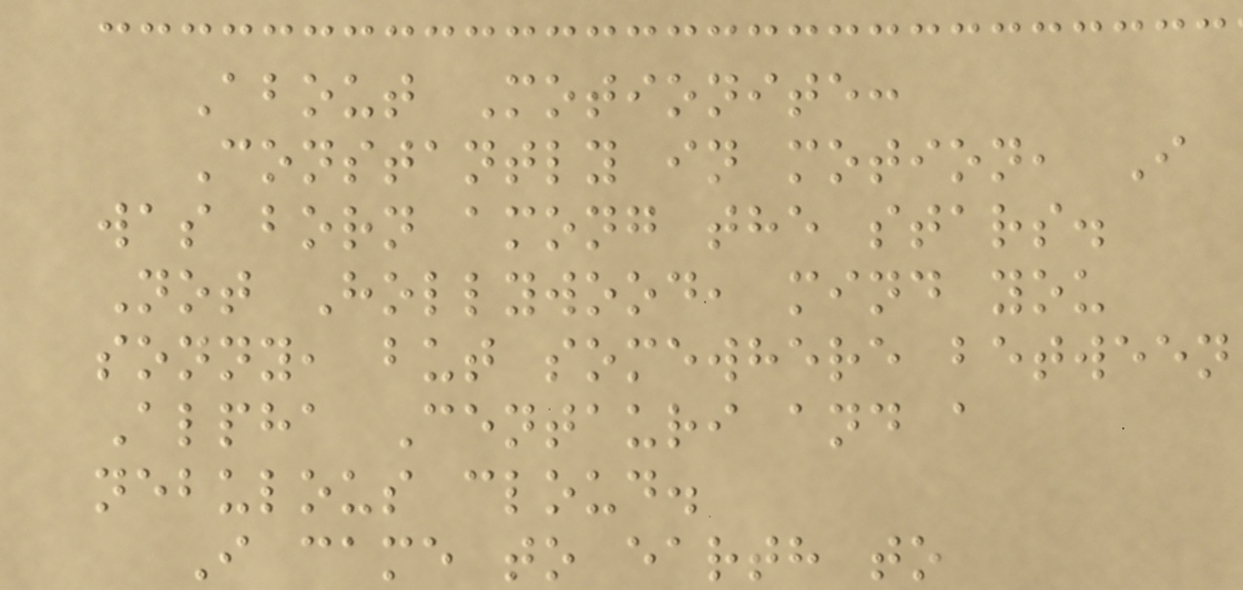About Motionite:
Constantly in motion, I
was born among the stars.
Not Hollywood, mind you
sonny, but somewhere between
Alpha Centauri and a
nebulous cloud.
I came to earth to
